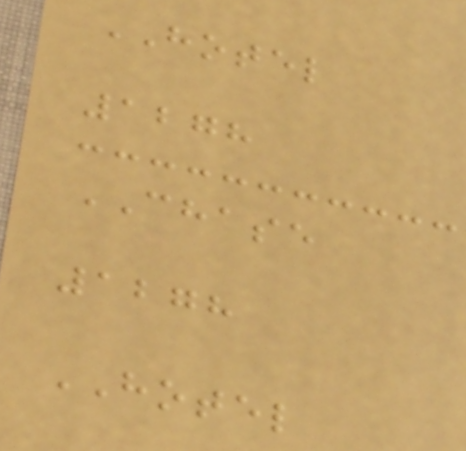HOTEL
1278
CHASE
1278
HOTEL
